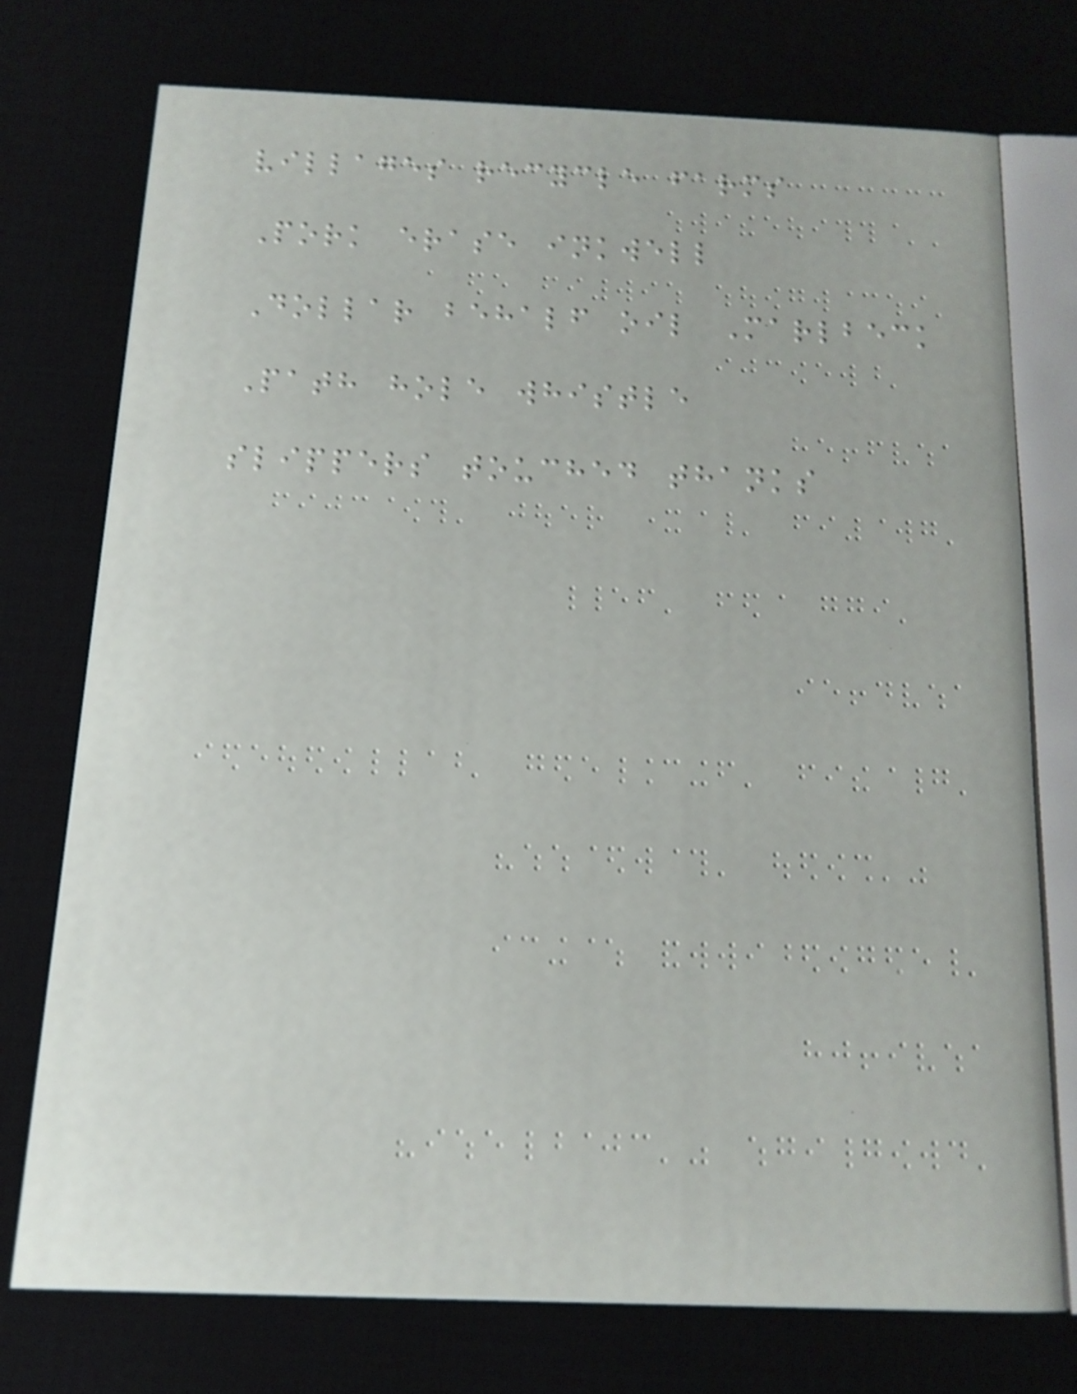villages recycle farms
Pork erase inkwell
Dollar behalf oil Marlbeck
Path hole whistle
slippers touched thanks
